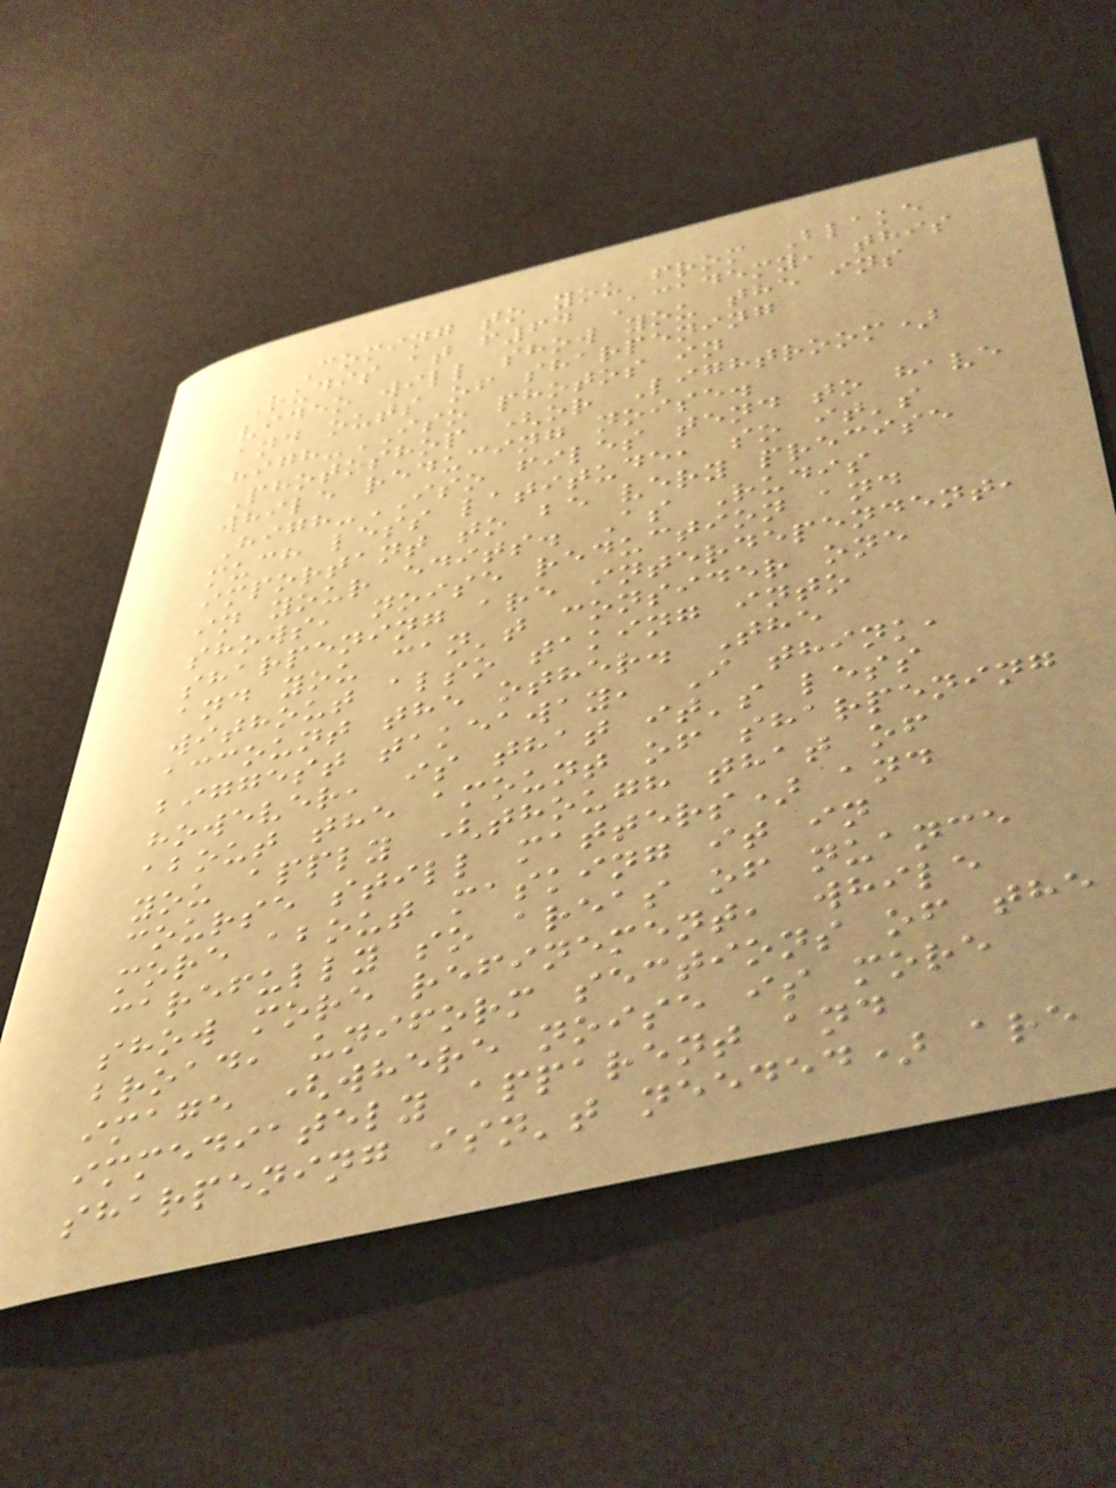Coming to you from Blake
Rudis at f64 Academy, this
video will show you the ins
and outs of sharpening
high-ISO photos in
Photoshop (or Lightroom)
while reducing noise.
High-ISO files tend to have
much less latitude, so it's
important to be very precise
in your edits. As Rudis
shows, noise reduction and
sharpening are interdependent,
and you can't consider one
without also taking into
account the other. The
biggest takeaway, I think,
however, is that it's less
about the amount of sharpening
you apply (though that of
course still matters) and
more about masking it in
carefully so areas of nuance
show more refinement, while
broad, uniform sections of the
image (where noise is more
immediately apparent and
sharpening isn't needed) are
